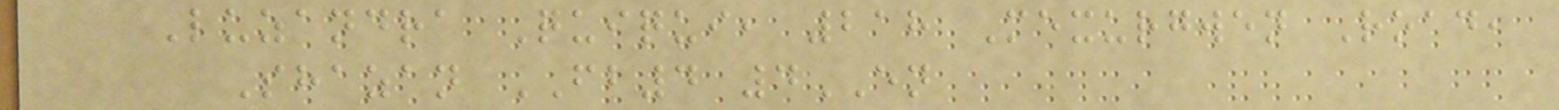Luzandra Quiqui, 218 Mexurgwen Road,
Shazan FB4 4EN
